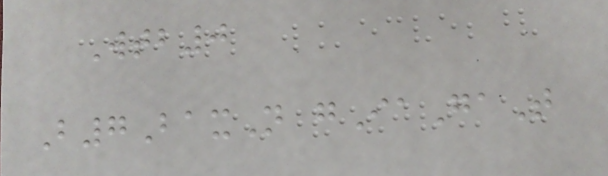Wtb0
B7BaxN gIaGaT
